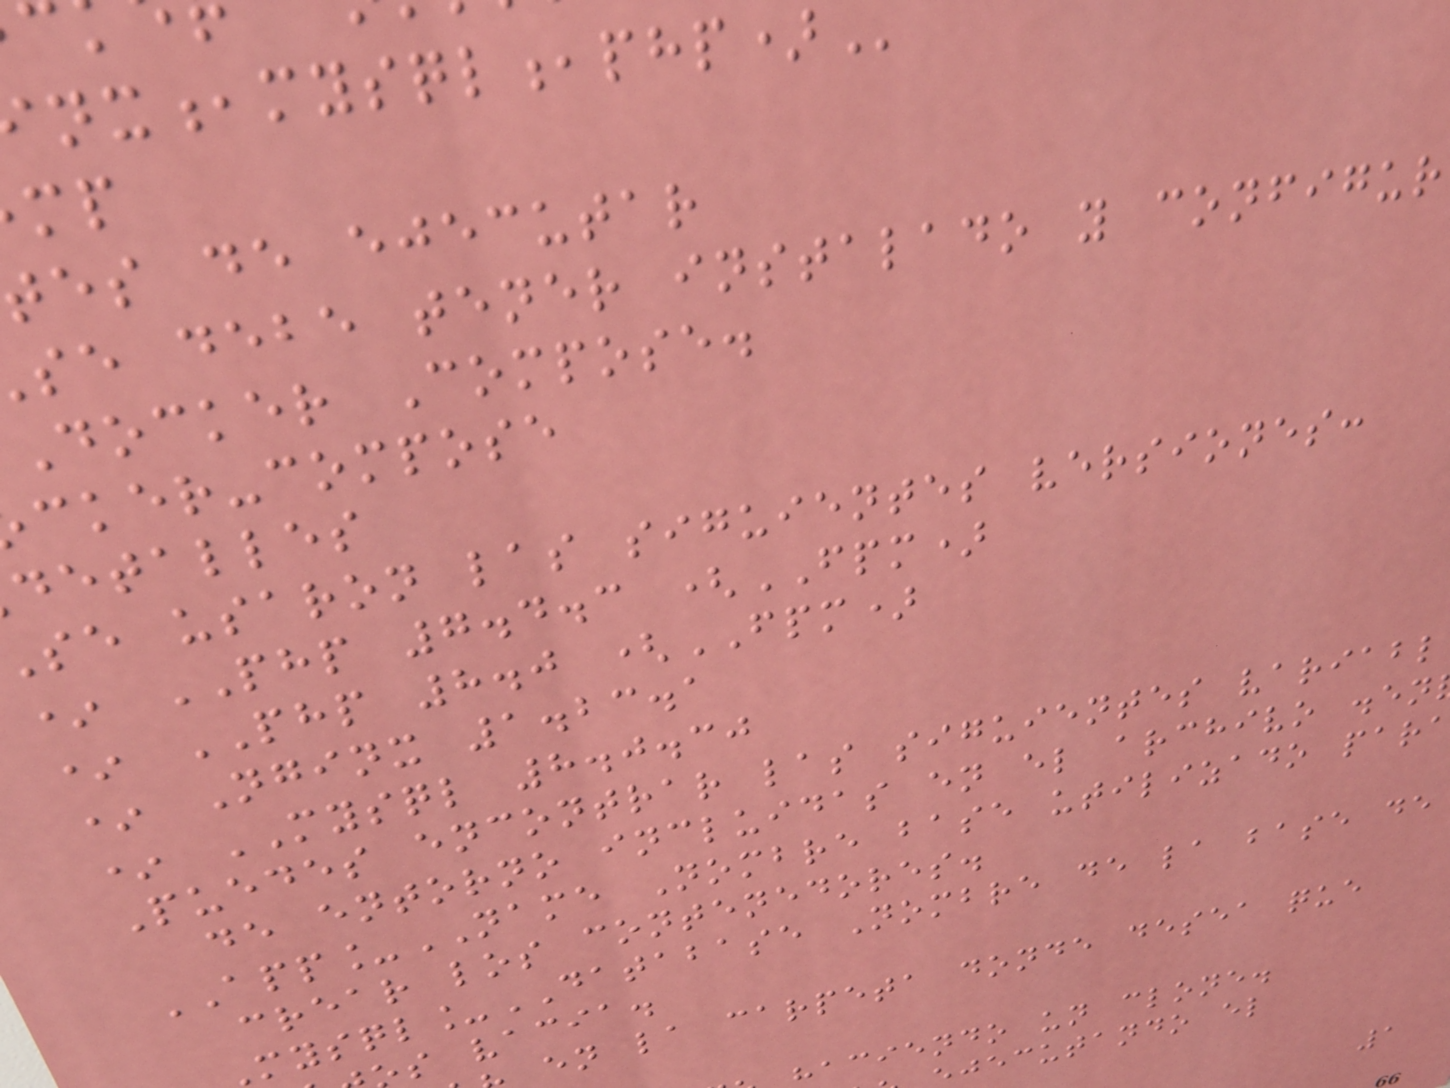es de ejecutar
se debe tener instalado y configur
Docker Compose.
cker-compose
detalles
se usaron las siguientes versiones:
* PHP 7.4.3 (FPM)
* PHP 8.0 (FPM)
* Nginx 1.23.1
* MYSQL 8.0.30
Puedes encontrar las siguientes variabl
de entorno incluidas en el archivo .en
APP_NAME Nombre base utilizado par
crear los contenedores.
_DATABASE Nombre de la base de
s vacia.
en la carpeta donde desea que
aciendo un clone.
jecutando el
1
